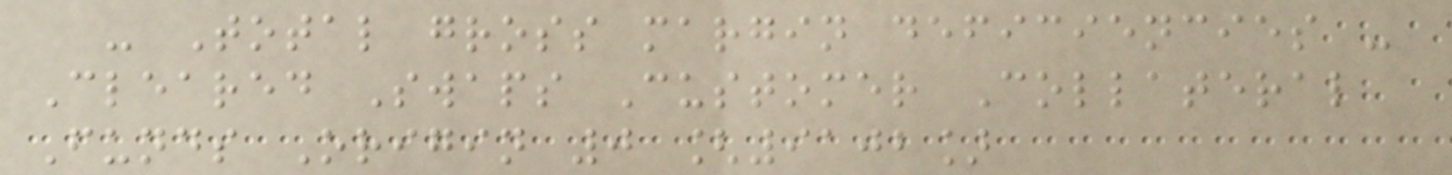- Total gross margin deficiencies -
Cleared Swaps Customer Collateral
Funds Origin 0 [9102]
